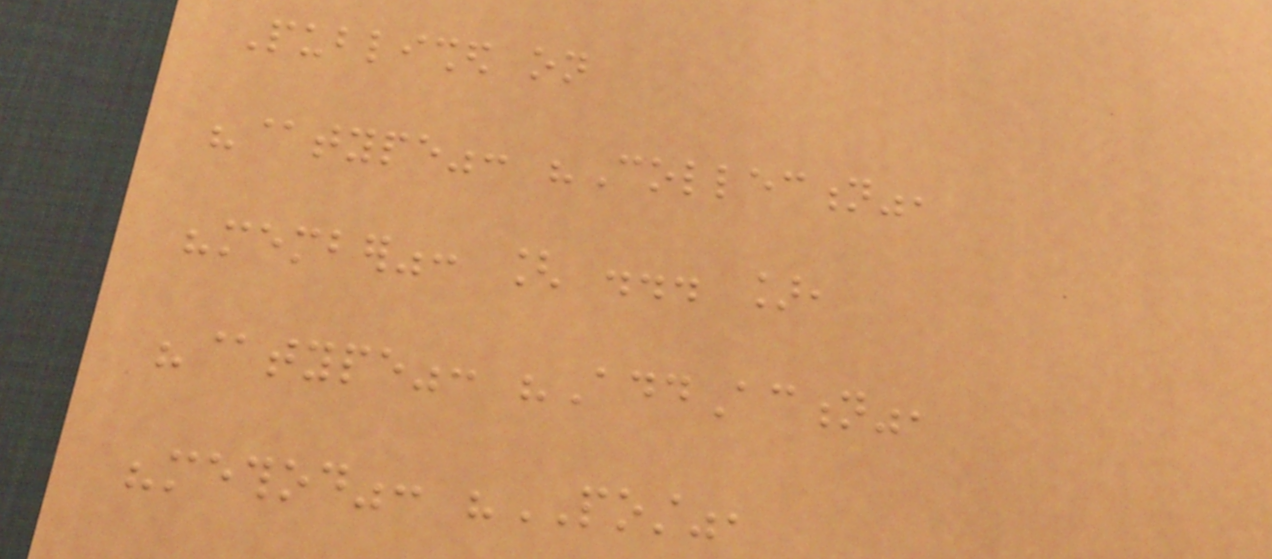Published on
"@type": "Collection",
"member": [ ... ],
"@type": "AddAction",
"method": "POST",
